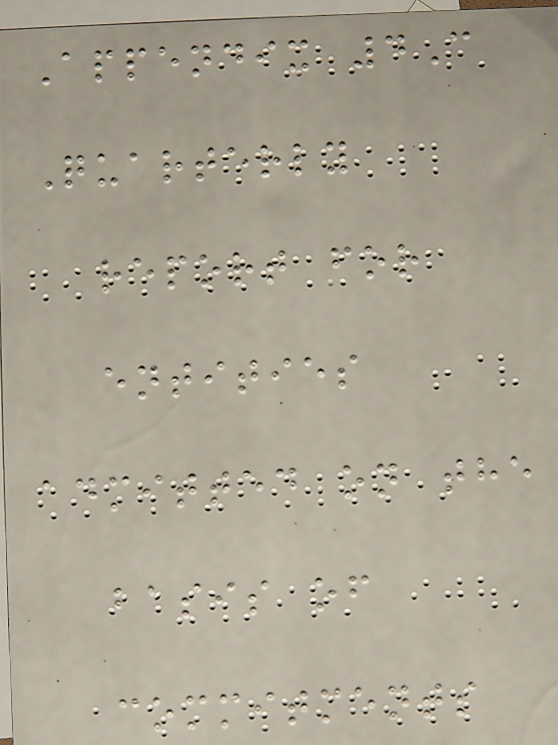Appendix 4C
Quarterly
report for
entities
admitted on the
basis of
commitments
